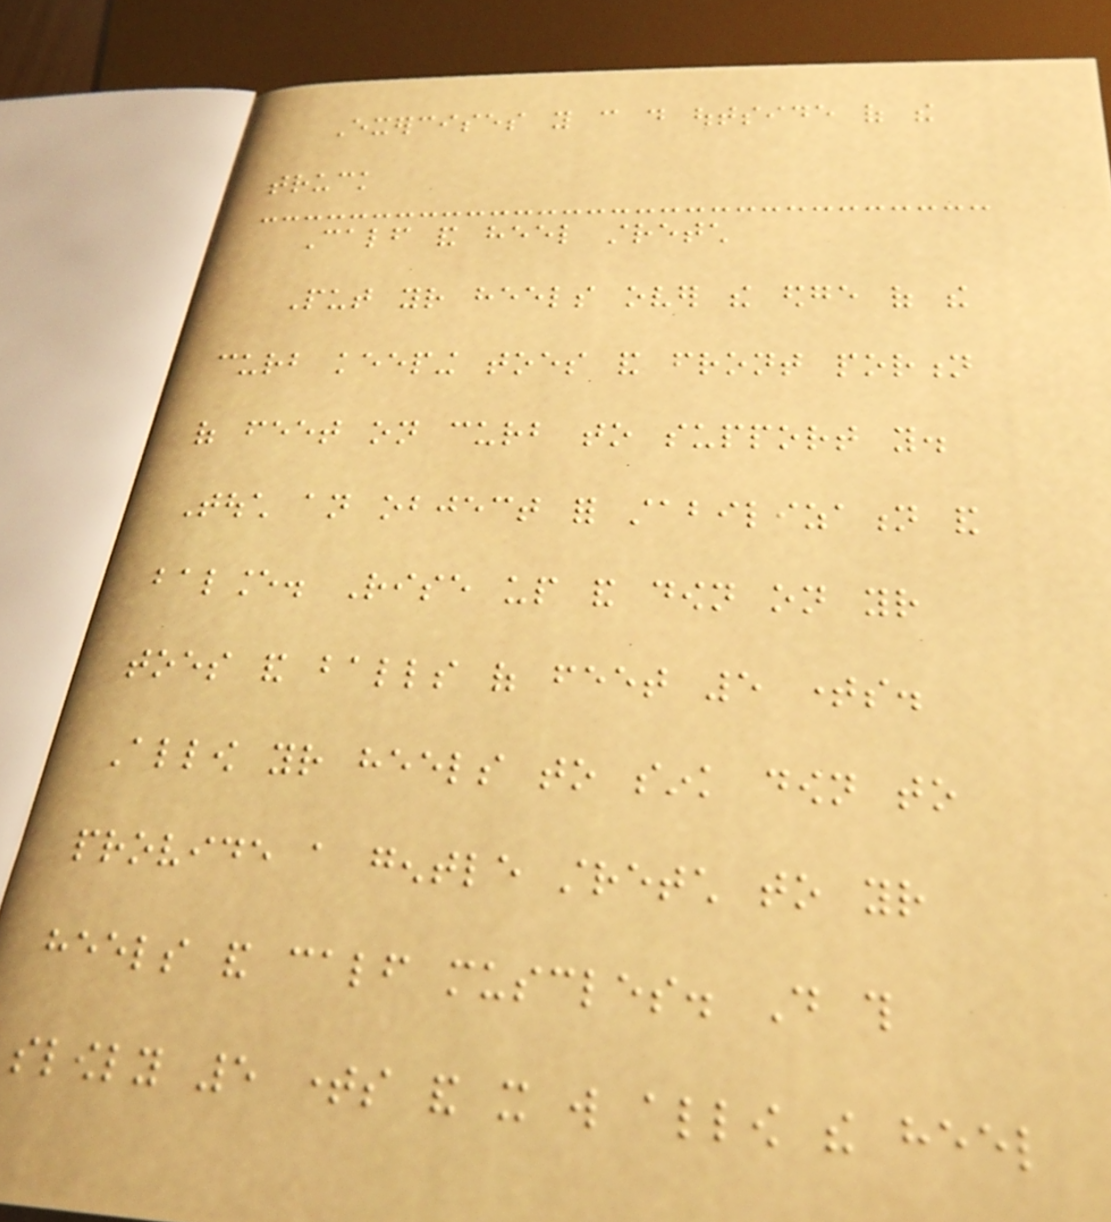Exercises you can do outside of the
truck
Calf and heel stretch
Put your heels over the edge of the
curb keeping toes and front portion
of feet on curb to support you.
Touch an object for stabilization and
balance. Rise up and down on your
toes and balls of feet 5 times.
Allow your heels to sink down to
provide a gentle stretch to your
heels and calf muscles. Do this
slowly 5 times and it will allow the heel
